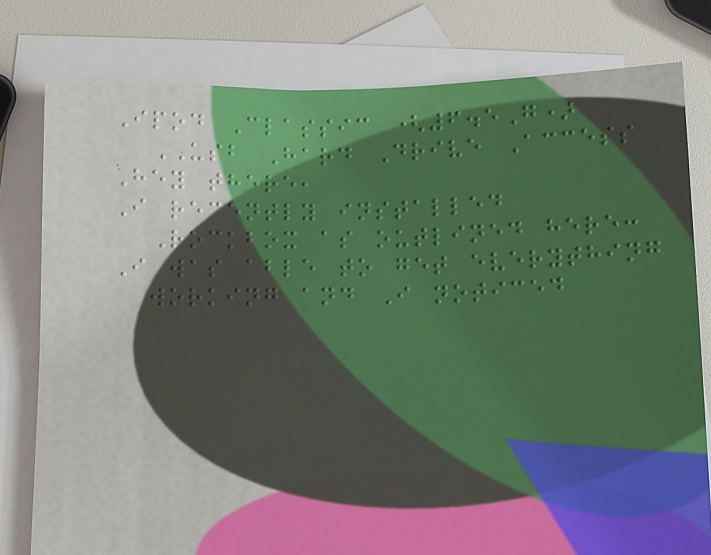Ipod Classic (6.5G)
USB Hard Drive Access
Hey there,
I recently installed
Rockbox as outlined here:
I was able to get everything
working and I noticed
